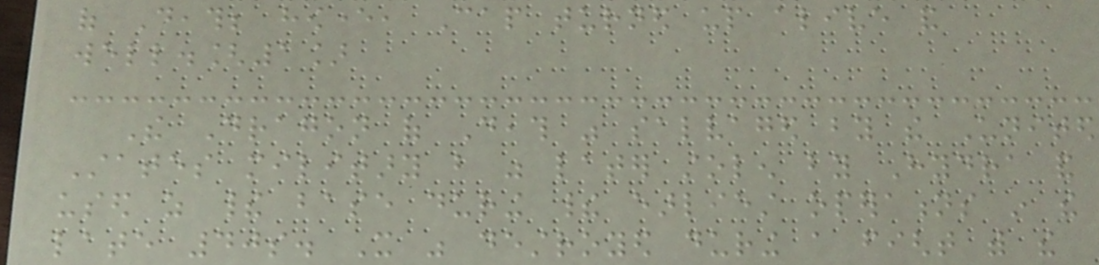of Death; however, Cap turned up alive and
well.[1]
The Dragon of Death was salvaged by the United
States military but was later stolen by Hydra and
used as their base during their earliest operations in the
late 40s. It was destroyed during a fight with the
